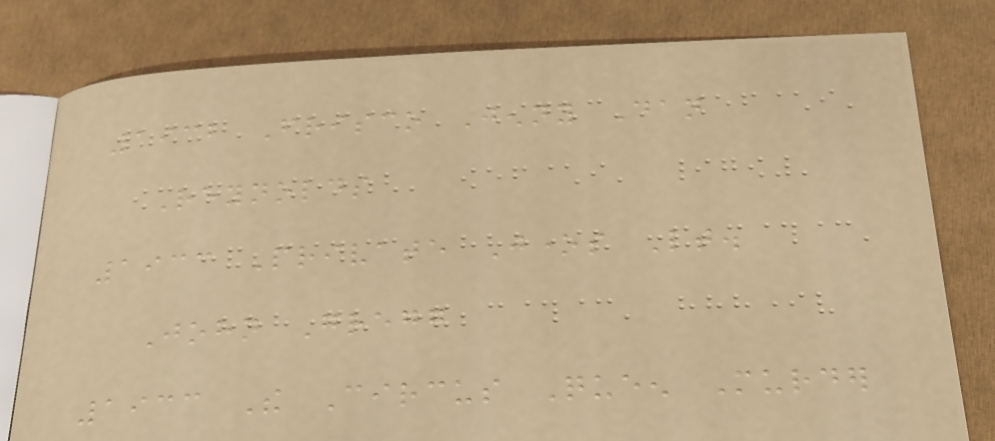1932 Frisco Jenny Dan
Reynolds
1933 Private Jones Lt.
John Gregg
1933 The Circus Queen Murder
